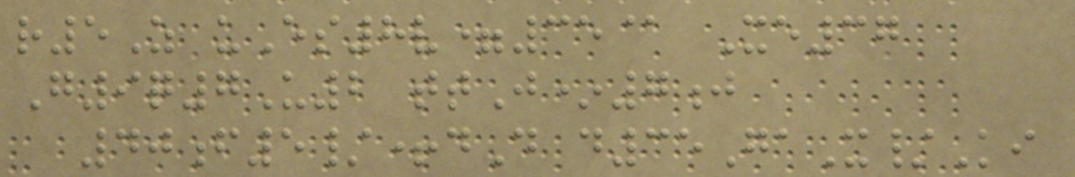r5Z uEs8v=35@ Xe37
G9q7U2 ttJ*7j
40f5/+dD d35GaX/Ki
